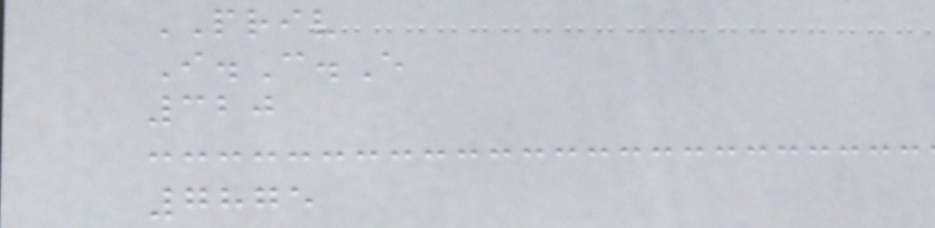PRIV
I.C.E
320
7875
